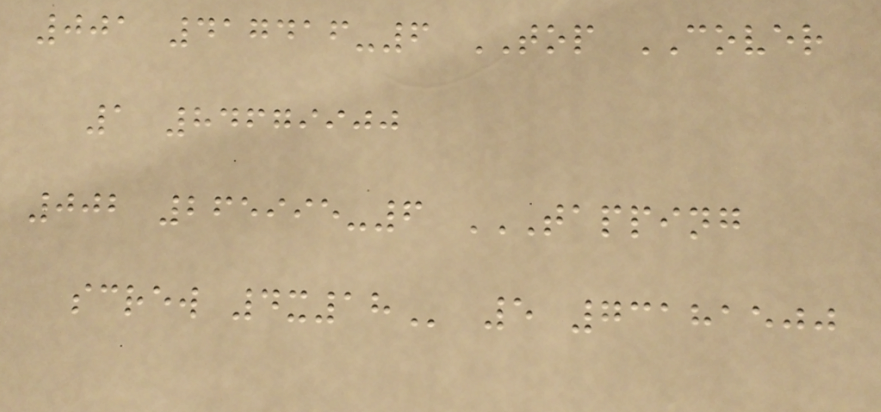001 417416-6 TOP COVER
1 84679900
002 265995-6 TAPPING
SCREW 4X18 5 73181500
